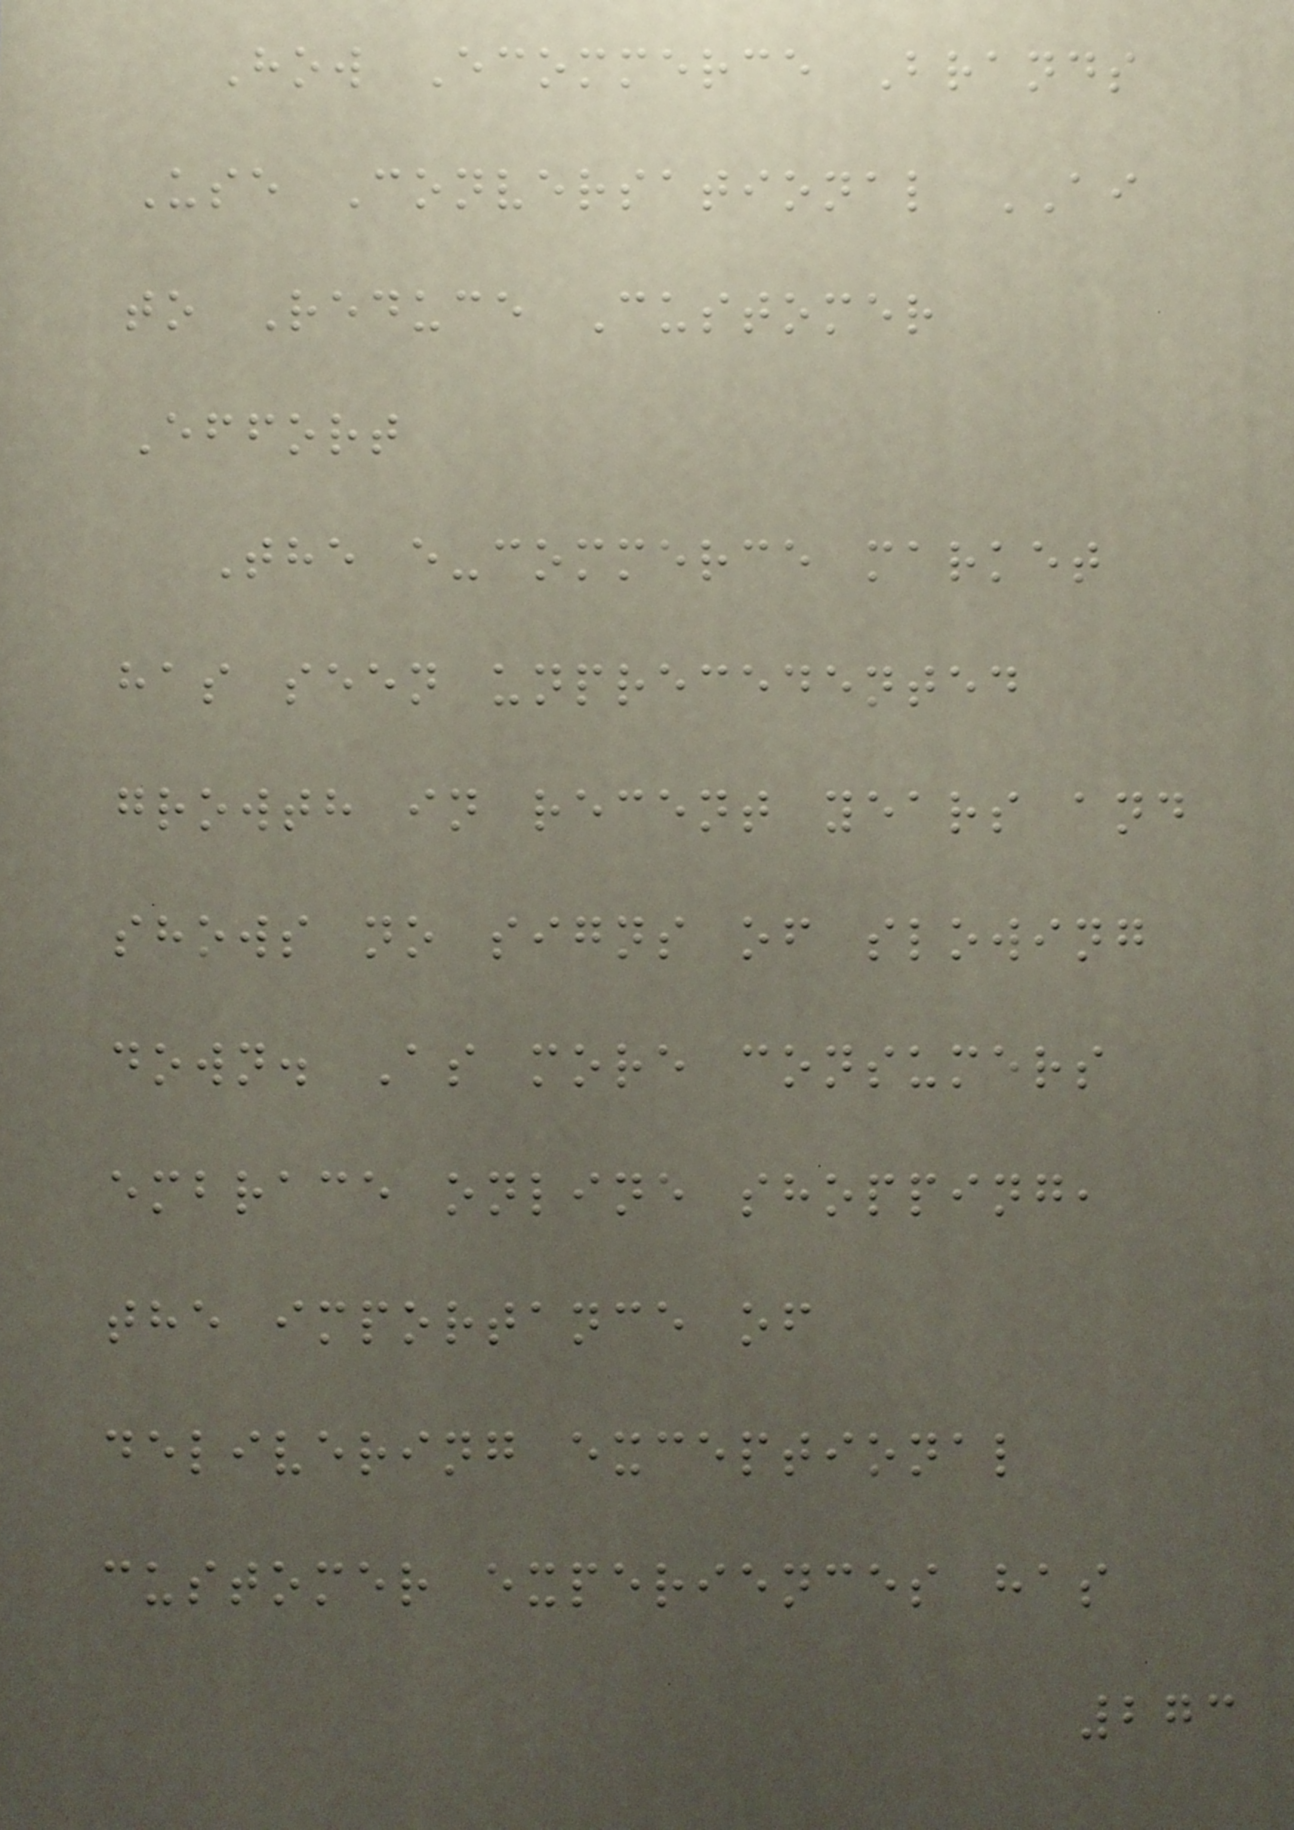How Ecommerce Brands
Use Conversational AI
to Reduce Customer
Effort
The e-commerce market
has seen unprecedented
growth in recent years and
shows no signs of slowing
down. As more consumers
embrace online shopping,
the importance of
delivering exceptional
customer experiences has
273
